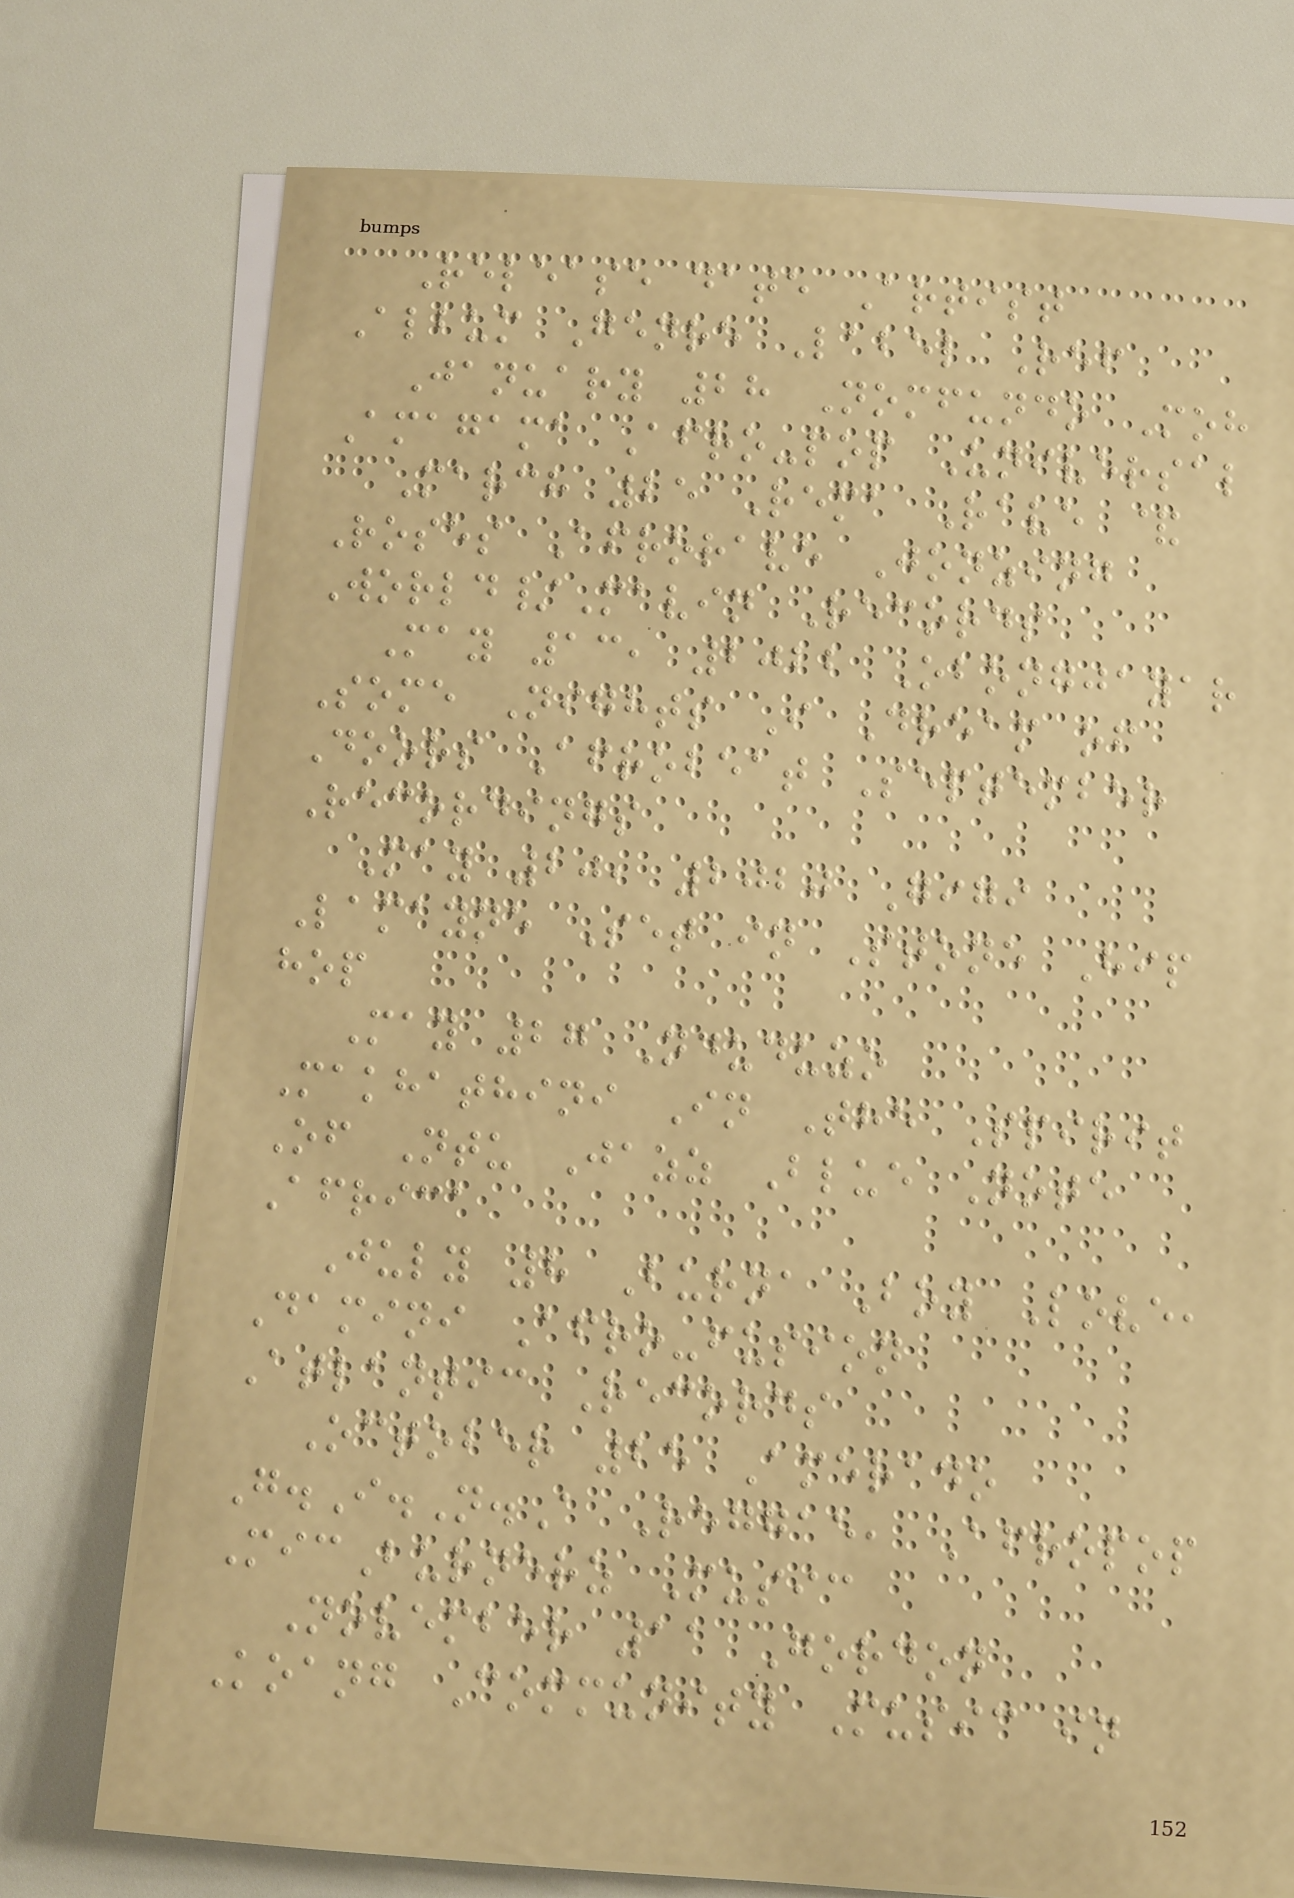Release date Artist
Album Genre Label Ref
January 28 Nomfundo Moh
Amagama Afro-pop Universal
March 25 Rema Rave &
Roses Afrorave Jonzing
World/Mavin Records
May 13, 2022 Obongjayar
Some Nights I Dream of
Doors Afrobeat September
Recordings
May 20, 2020 Gigi
Lamayne Set in Stone Hip
hop
May 27 Nduduzo
Makhathini In The Spirit
Of Ntu Jazz Blue Note
Africa
July 8 Burna Boy Love,
Damini Afro-fusion
Atlantic Records
October 25 Amerado
G.I.N.A Reggae, Afropop
MicBurnerz Music
November 11 Gordon
Koang Community Music in
